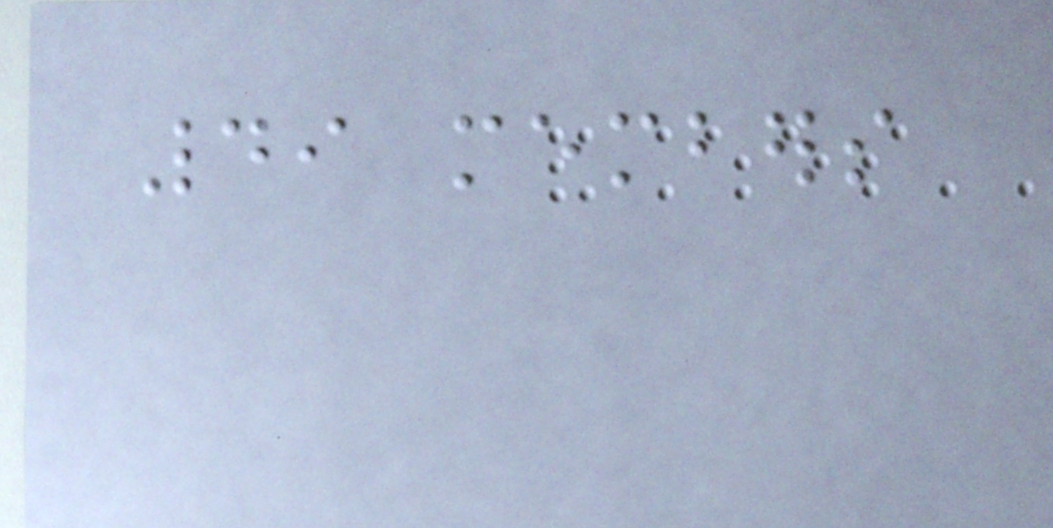49 members
